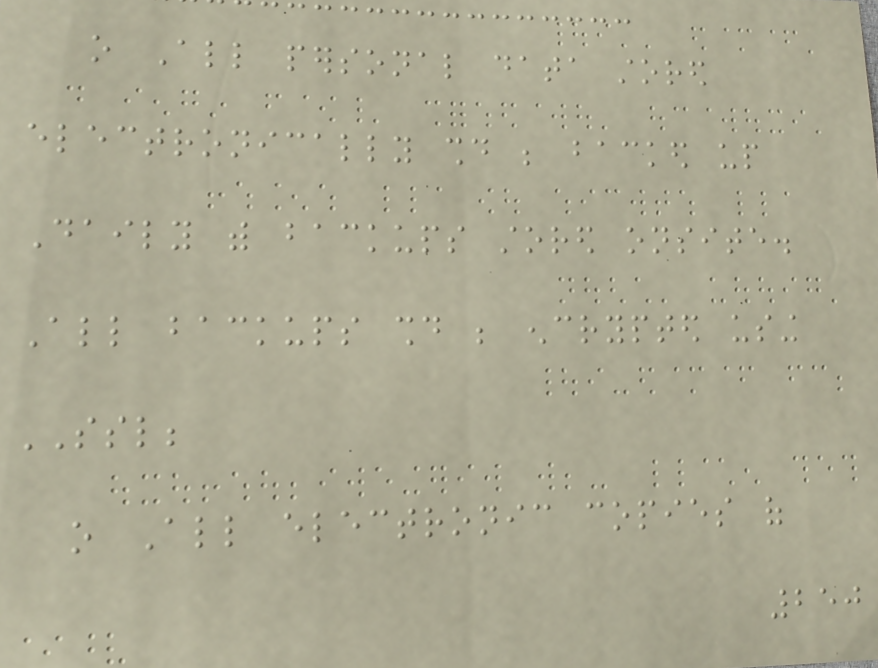o All personal data stored
electronically should be backed up
Daily with backups stored onsite.
All backups should be encrypted using
SSL;
o All electronic copies of
250
